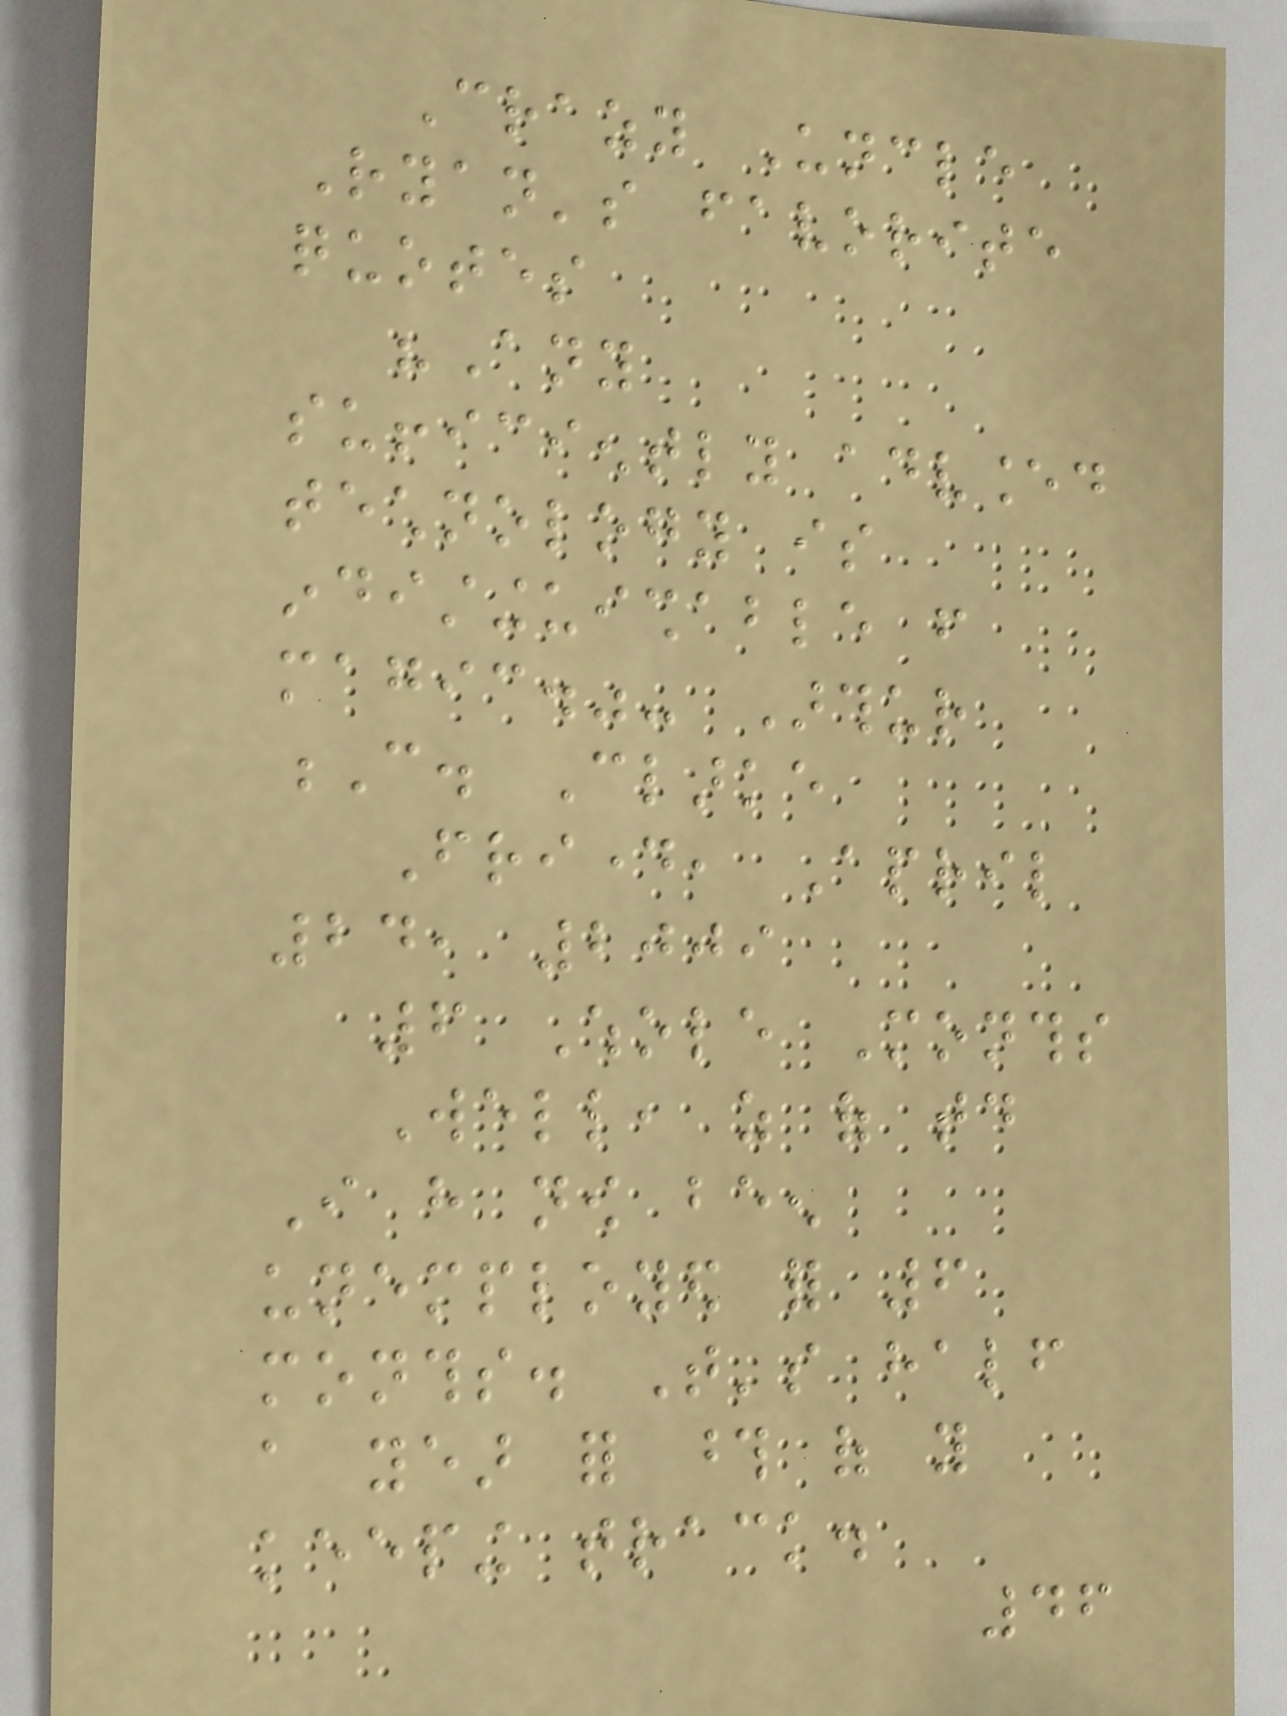Crazy Uncle
Ryan's favorite
quotes
"Any
sufficiently advanced
technology is
indistinguishable from
magic."- Arthur
C. Clarke
Friday, April
24, 2009
6 Whole Months
Well, as of today
I have now been
unemployed for 6
months. That's half
a year for those of you
keeping track.
46
